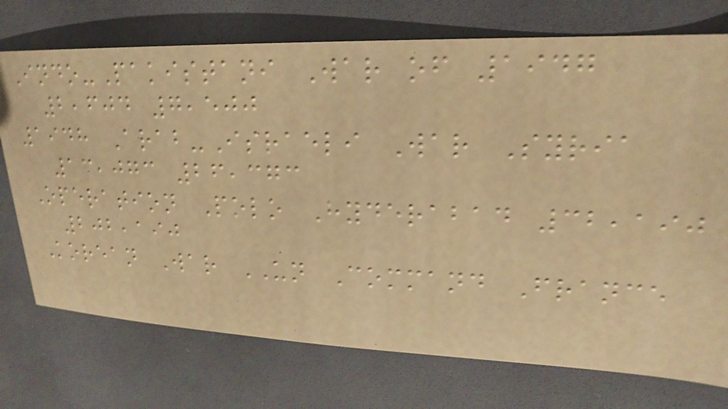Indo-Pakistani War of 1947
2,604 7,500
1948 Arab-Israeli War Syria
13,073 26,373
Operation Polo Hyderabad 32,190
202,190
Korean War UN Command France
